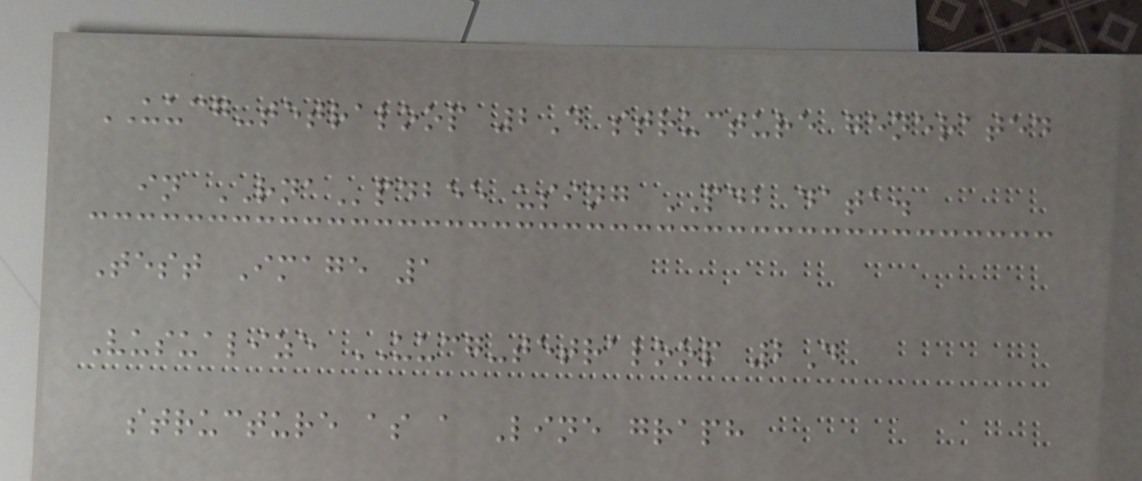UUCG-tetraloop 2D structure generated
in RNApdbee using PDB data.
Test Image 1
Vusualize UUCG-tetraloop 2D
structure as a Line graph
